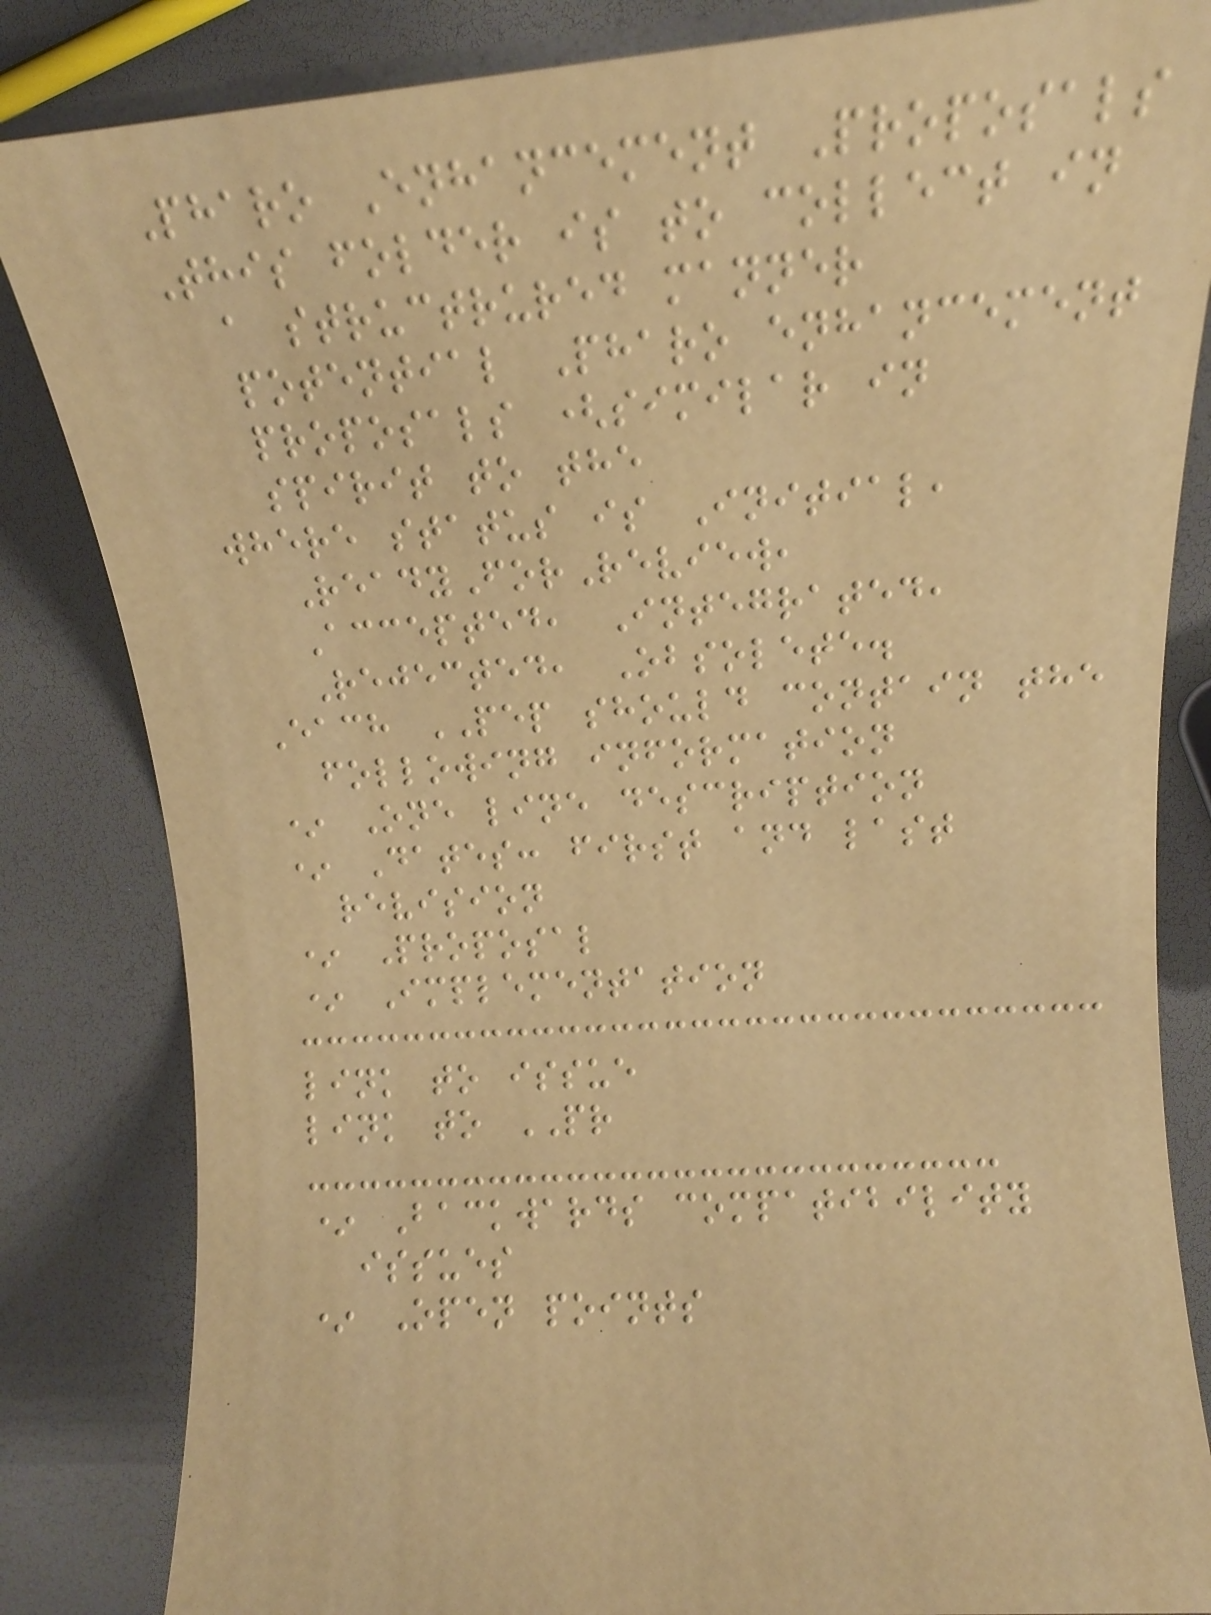Pharo Enhancement Proposals
This folder is to collect in
a structrured manner
potential Pharo enhancement
proposals (similar in
spirit to the
where status is Initial,
ReadyForReview,
Accepted, Integrated,
Rejected, Obsolete.
Each PEP should contain the
following information
* One line description
* Dates: first and last
revision
* Proposal
* Implementation
link to issue
link to PR
* Backwards compatibility
issues
* Open points
